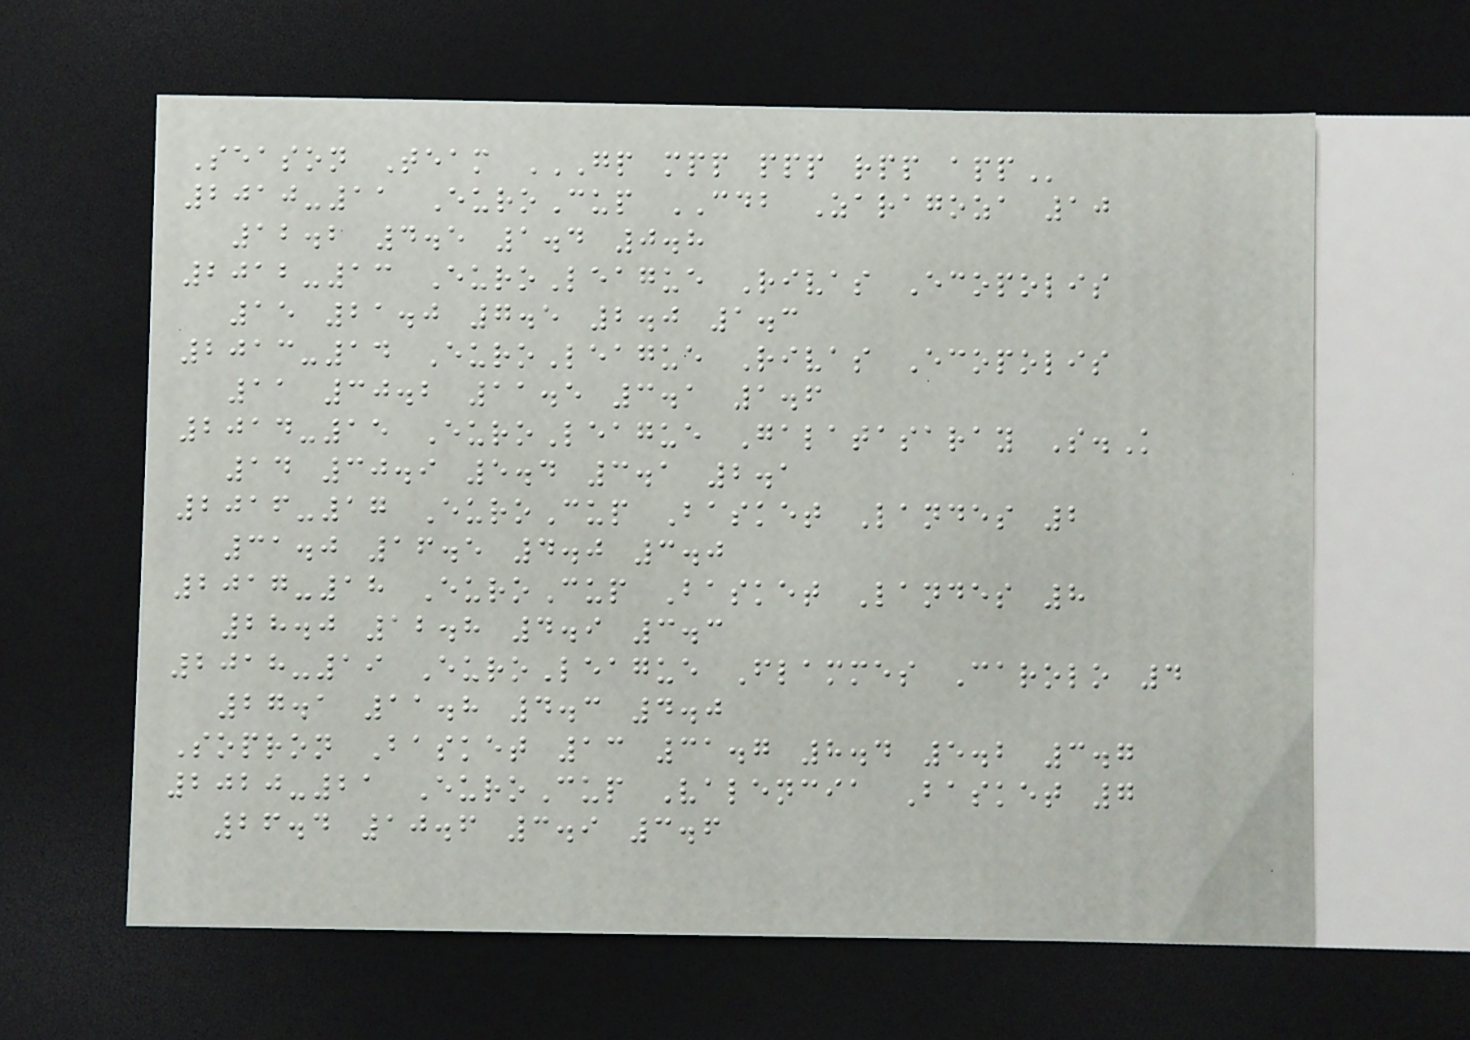Season Team GP MPP PPP RPP APP
2010-11 EuroCup CDB Zaragoza 10
12.2 4.5 1.4 0.8
2012-13 EuroLeague Rivas Ecopolis
15 21.0 7.5 2.0 1.3
2013-14 EuroLeague Rivas Ecopolis
11 30.2 11.5 3.1 1.6
2014-15 EuroLeague Galatasaray S.K
14 30.9 5.4 3.1 2.1
2016-17 EuroCup Basket Landes 2
31.0 16.5 4.0 3.0
2017-18 EuroCup Basket Landes 8
28.0 12.8 4.9 3.3
2018-19 EuroLeague Flammes Carolo 4
27.1 11.8 4.3 4.0
Sopron Basket 13 31.7 8.4 5.2 3.7
2020-21 EuroCup Valencia Basket 7
26.4 10.6 3.9 3.6
